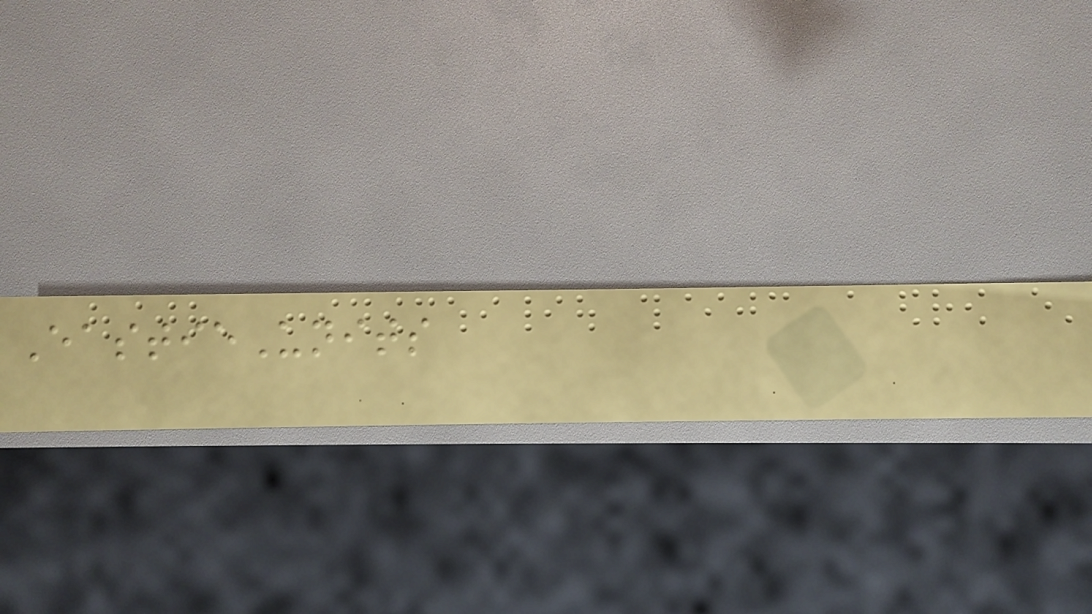EastieUnits
